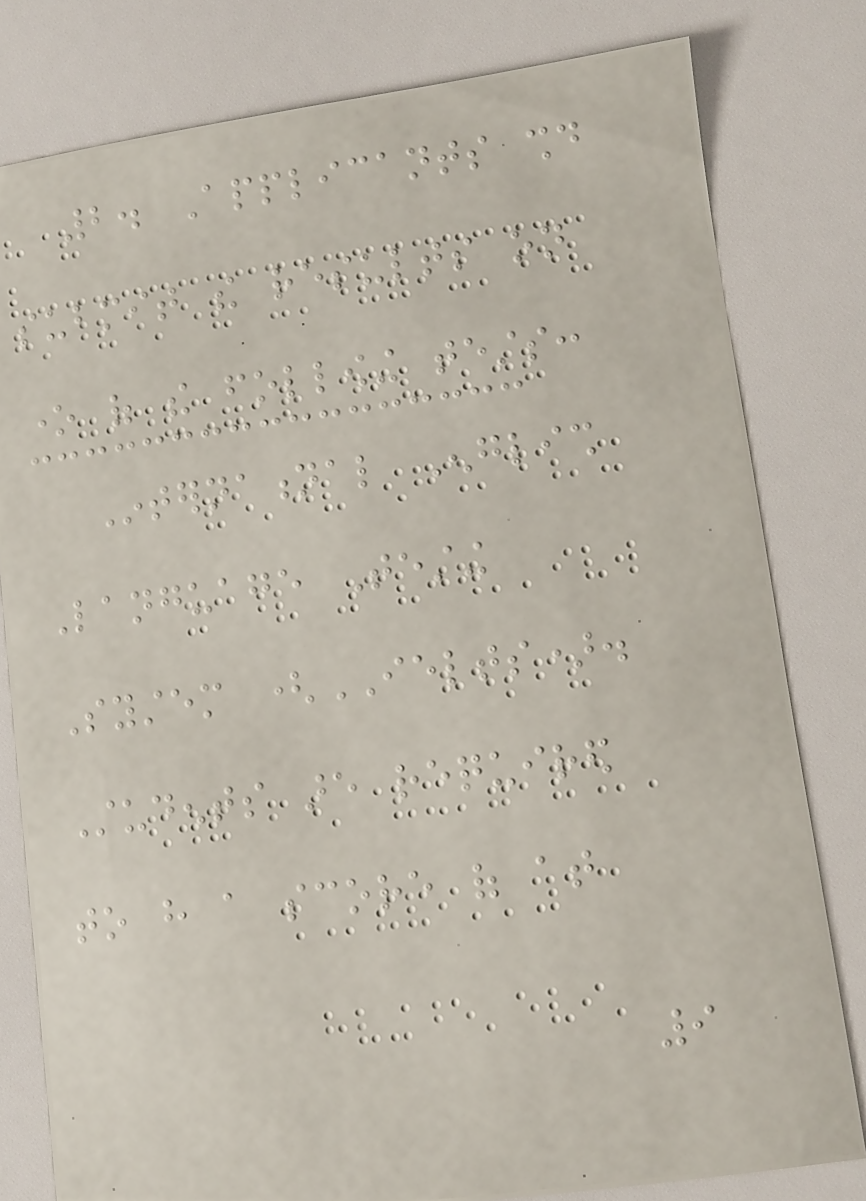2. Applicants should
submit the results on
one of the following tests:
International English
Language Testing
System (IELTS).
Students are required
to have a score of at
9
